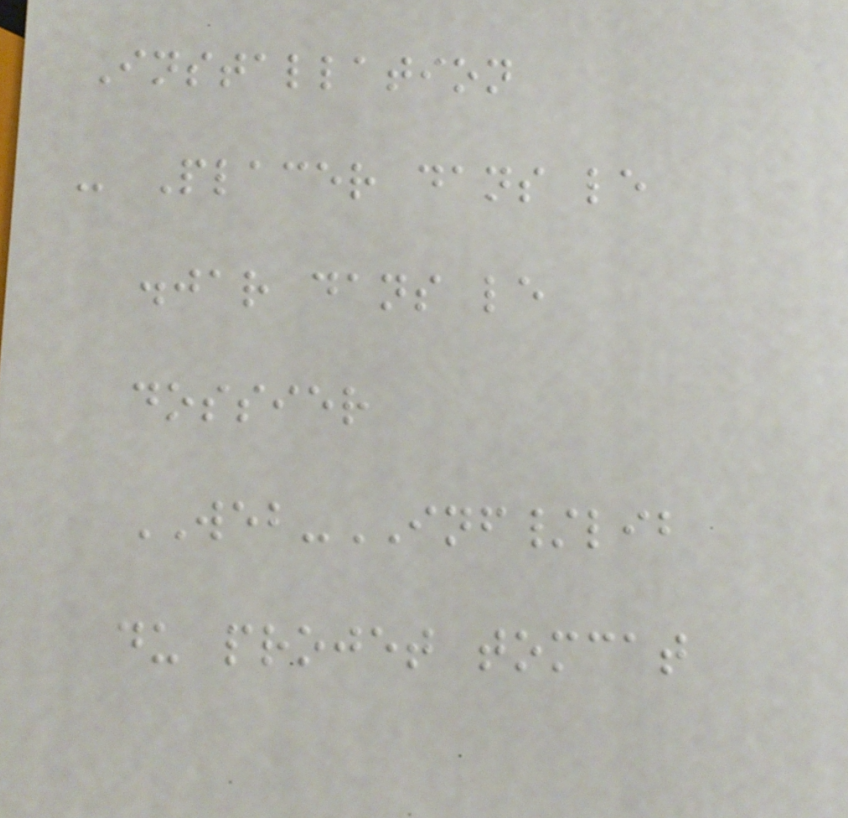Installation
- Placer dans le
.jar dans le
dossier
WEB-INF/lib
du projet tomcat
